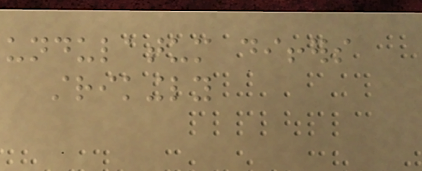undulatum differs
strikingly
